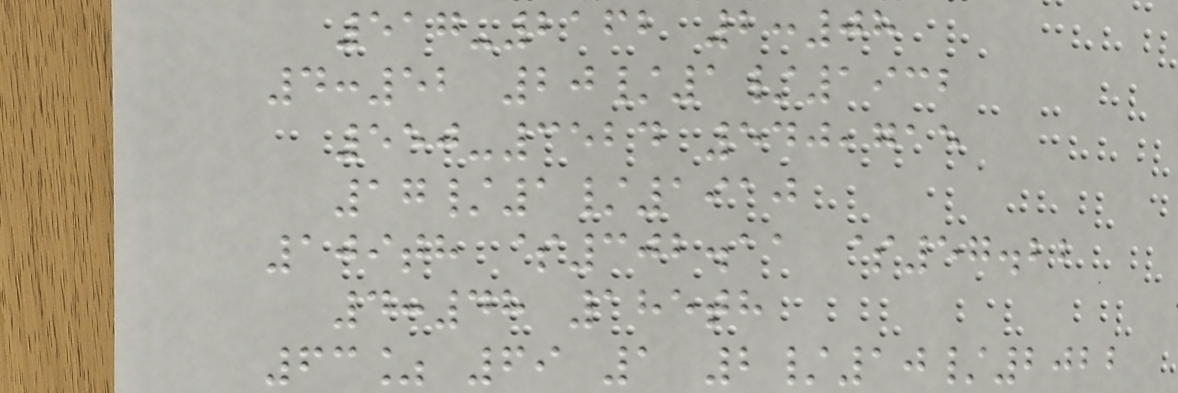517-2162 2:08
4:52 20/1/1932
550-3524 540,715
17/1/1910
109th $302.11 $57.22
4:48 185th
63% 69 1 2/10/2022
